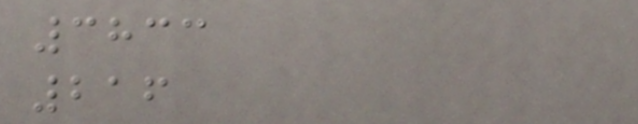3833
216
